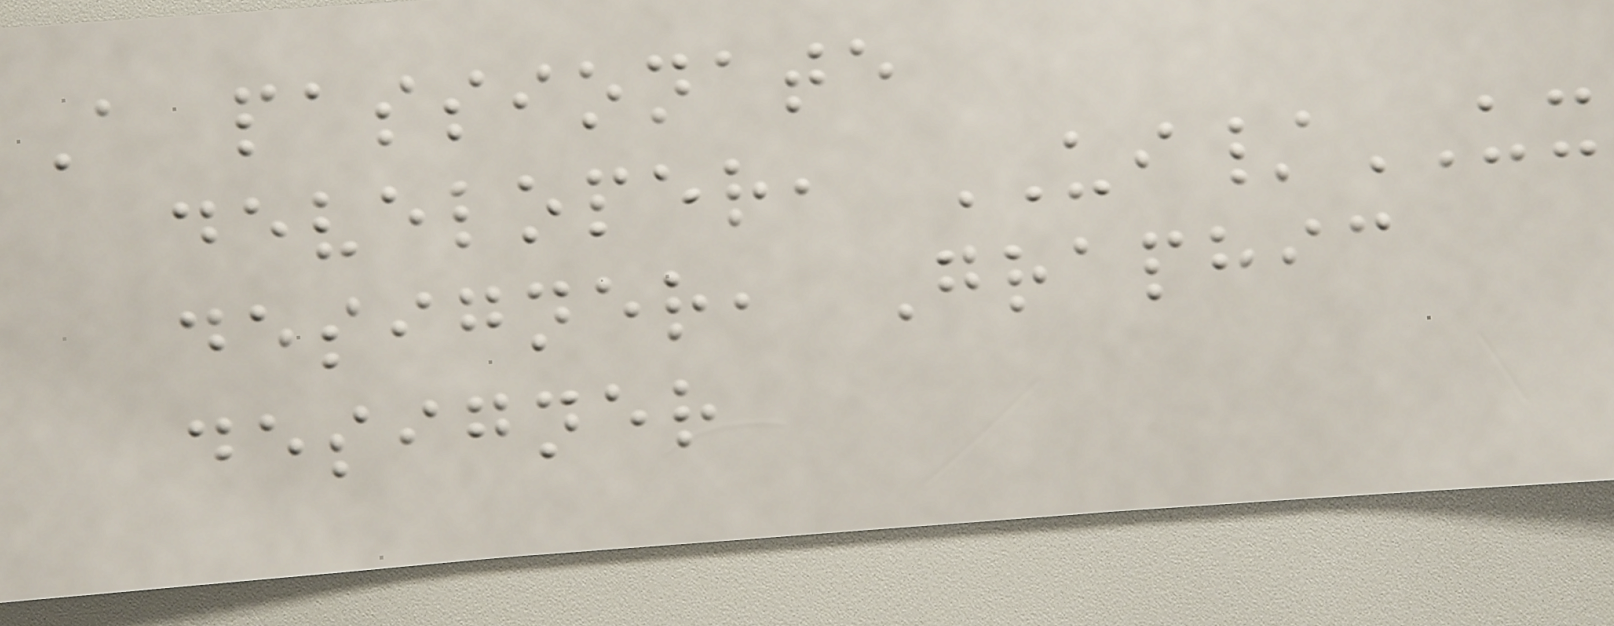A passionate
developer, UI/UX
designer, Graphic
designer
